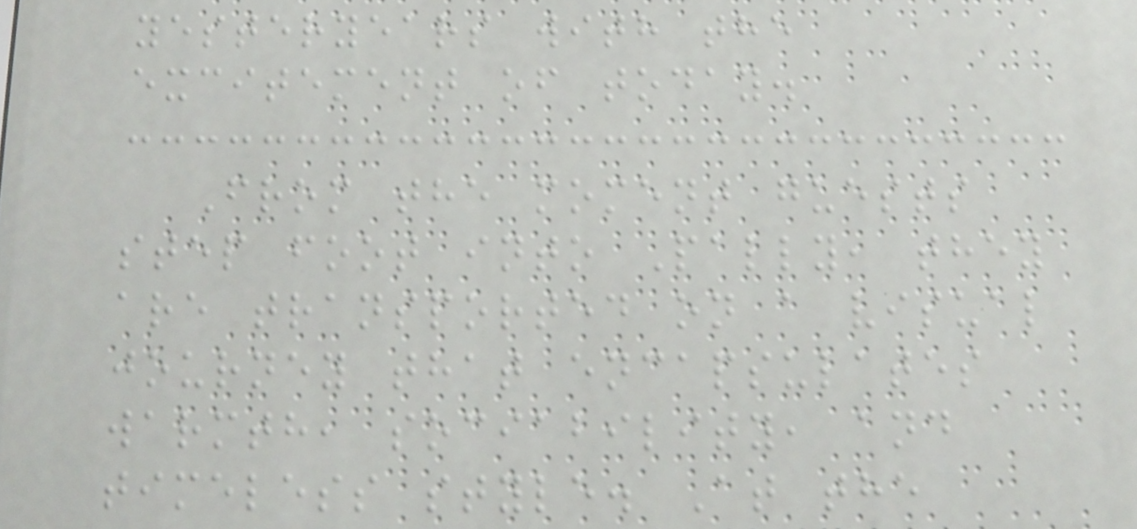yesteryears with the
excitement of today.
From the moment guests
step foot into Pally, they
are transported on a visual
journey that encapsulates
warmth, sociability, and
timeless style. At the
